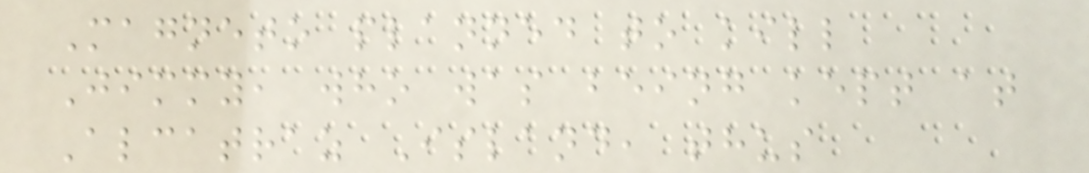Magneto planned to kill
Jimmy, who was being kept at
Alcatraz Island, thus
